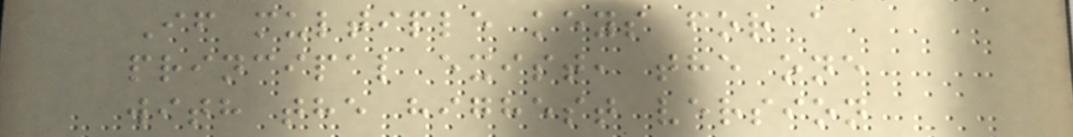If multiple keys for a
principal exist, the one
with the highest version
